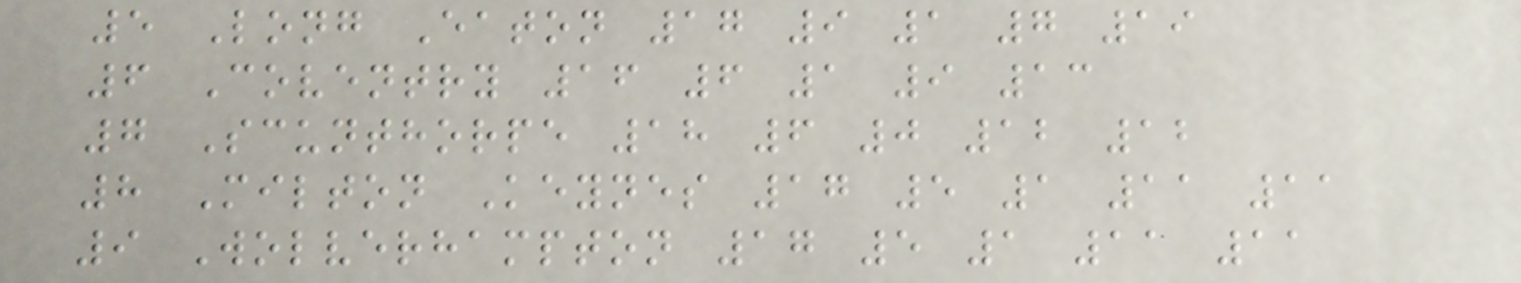5 Long Eaton 17 9 1 7 19
6 Coventry 16 6 1 9 13
7 Scunthorpe 18 6 0 12 12
8 Milton Keynes 17 5 1 11 11
9 Wolverhampton 17 5 1 11 11
